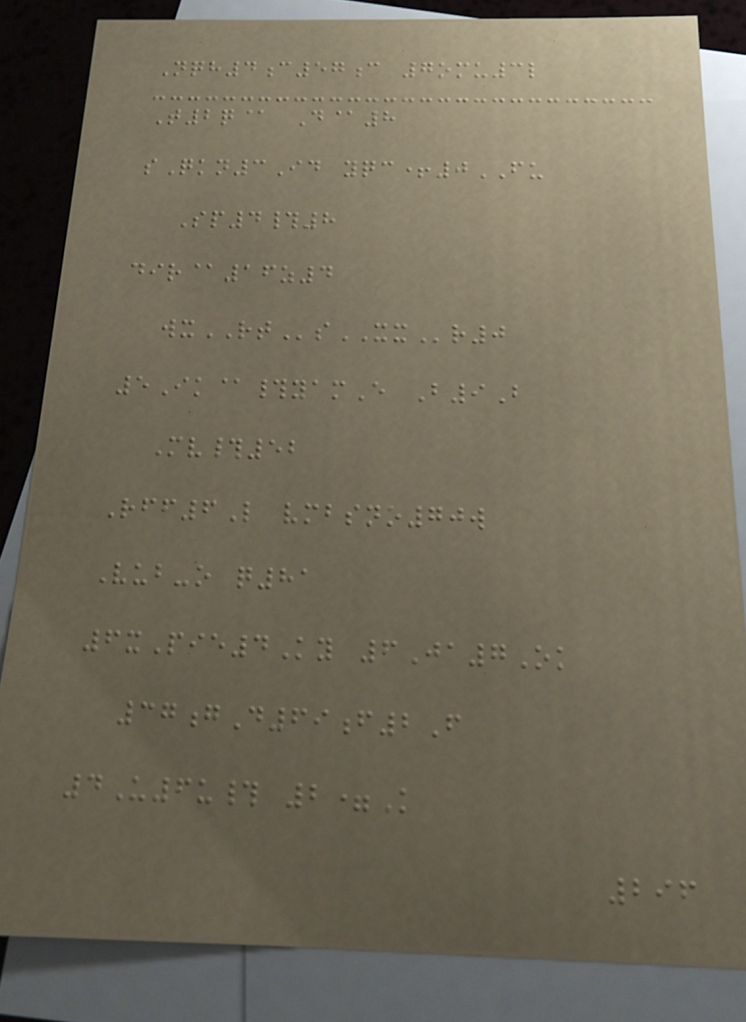Nqh4c57c 7omu3l
T2q@ D@8
sQkn3Id yqc+0FU
Sp4#8
dir@16z4
wxRTsXXr0
5Ik@#yamE B9B
Mv#52
Rff6L vmbsno70w
Vub-o q81
6xPie4Ky 6Ja7Ok
37gD69f2F
4U6u# 2=K
296
